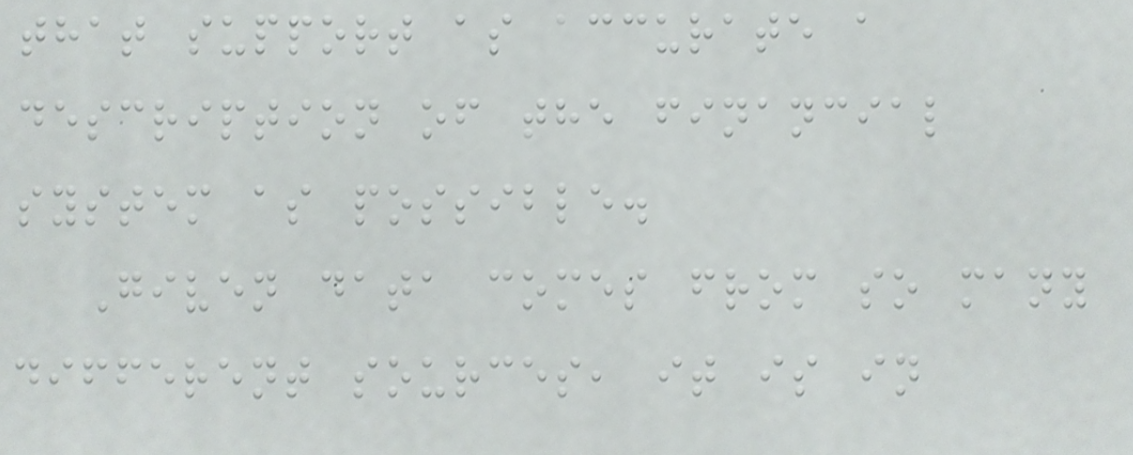that support as accurate a
description of the financial
system as possible.
Given data comes from so many
different sources, it is in
